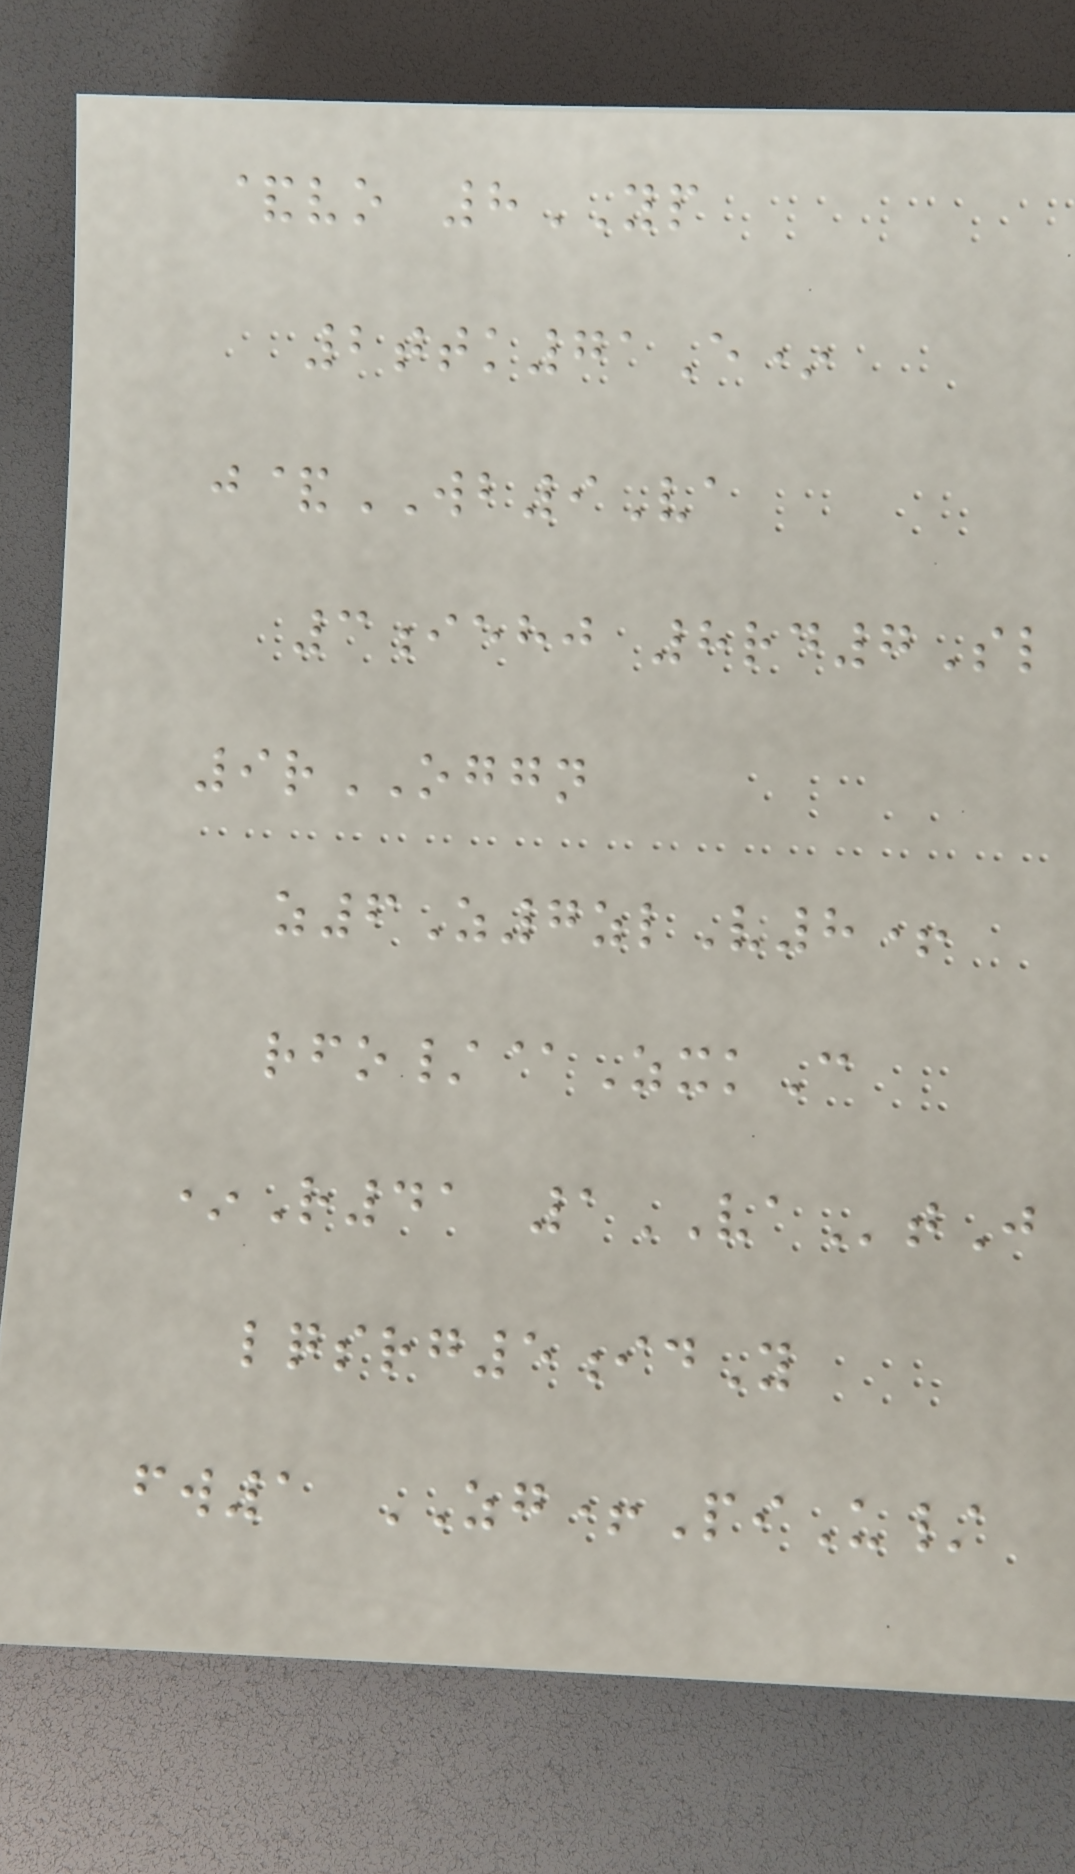&vo 8YP
2ttk71E*
j&WB9Va
3iehj 8rd7Sl
9rOGGN
z6Z7zlV8+
rfo/@ZxkC
*R41 1VAtJ
lqsrg5idY
fw1 ZG+PiU/
